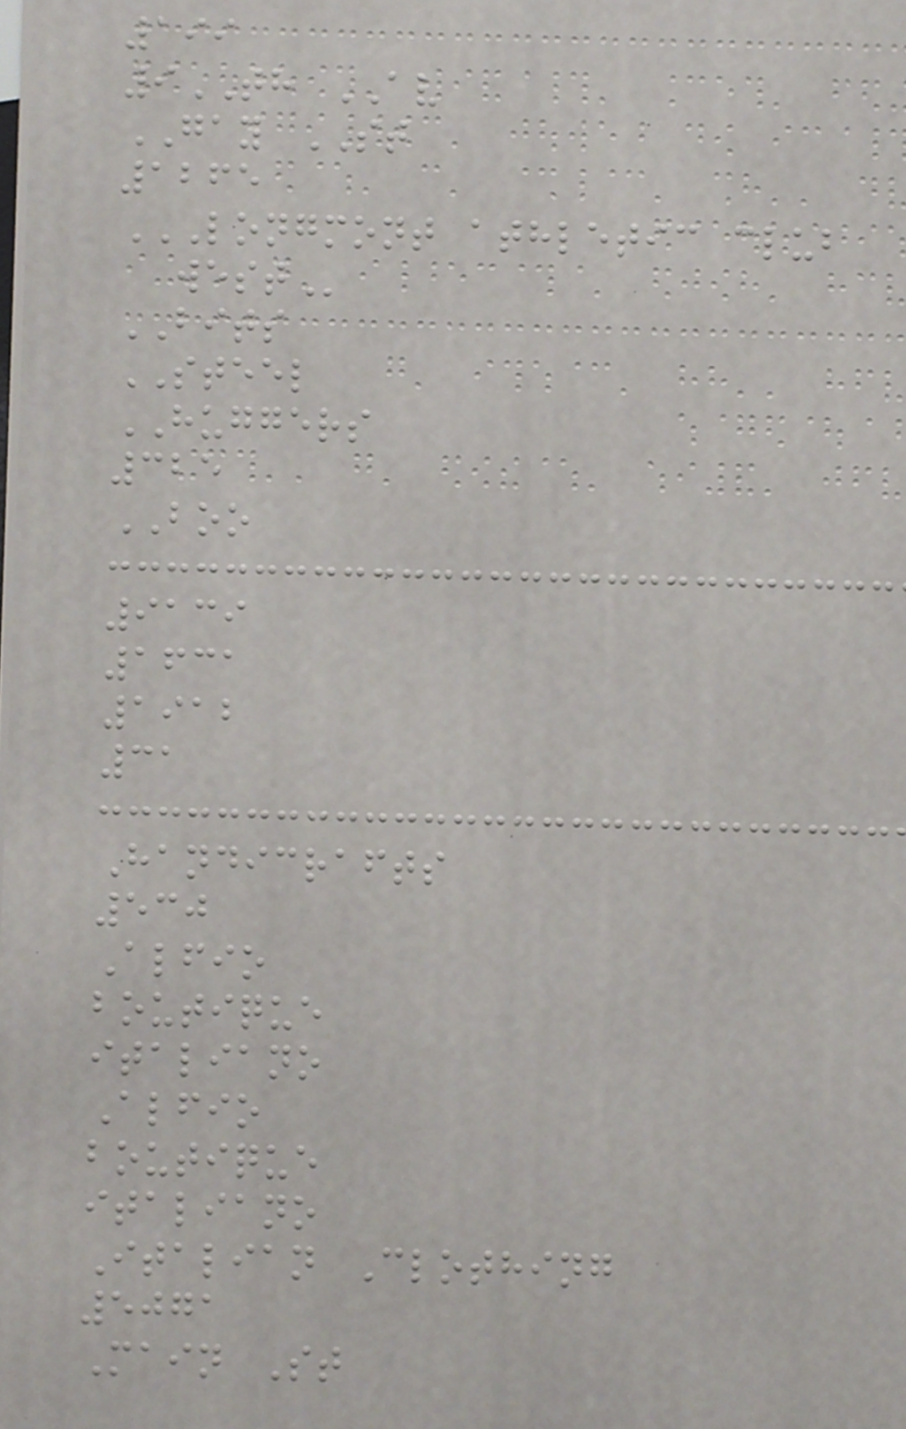199
9TH AV
GAY ST
1265
LONGMONT ATHLETIC CLUB
WEST
BITS
STEEL
HUGGERS
325
BOO
9139
1631
1912
31
Handicrafts
530
Alfio
boutique
italiano
Alfio
boutique
italiano
Italian Clothing
5071
Main St
